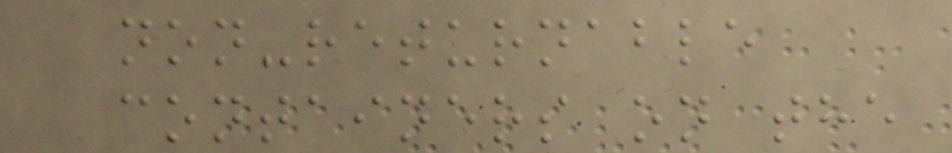non-returnable
containers on the
